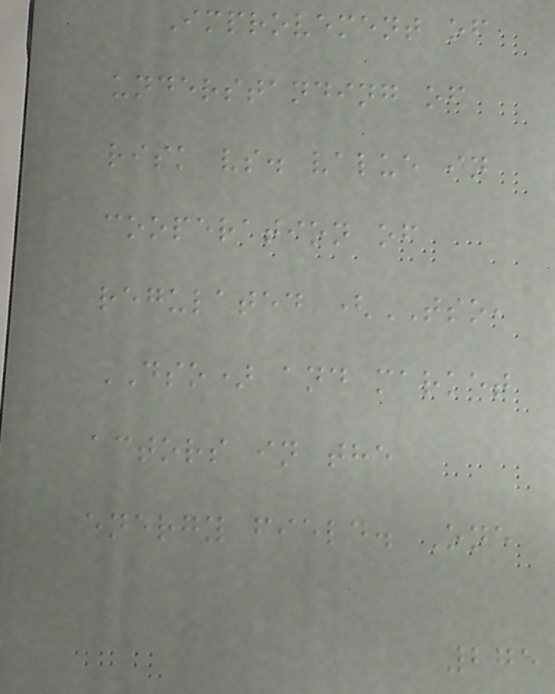Improvement of
understanding of
risk vs. value in
cooperation of
regulated (TSO,
DSO) and market
actors in the
energy field. One
275
